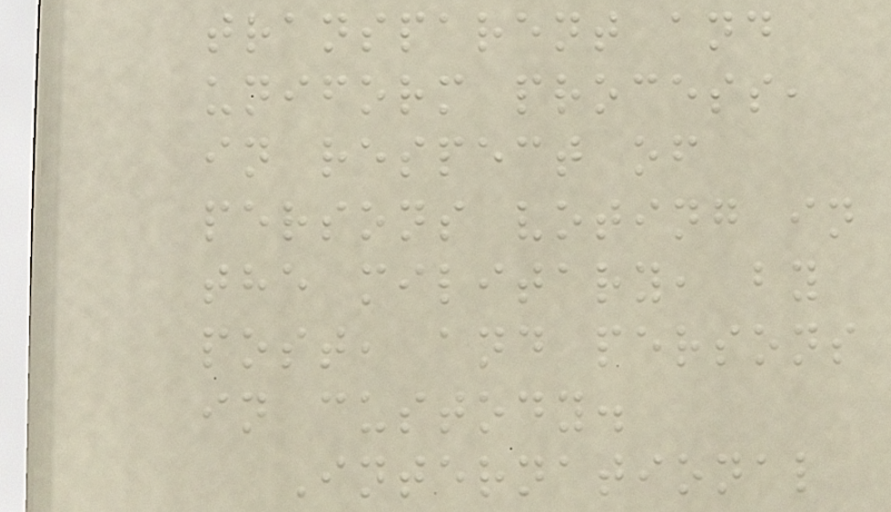transparent and
uniform process,
in respect of
persons voting in
the military, by
post, and persons
in custody.
International
